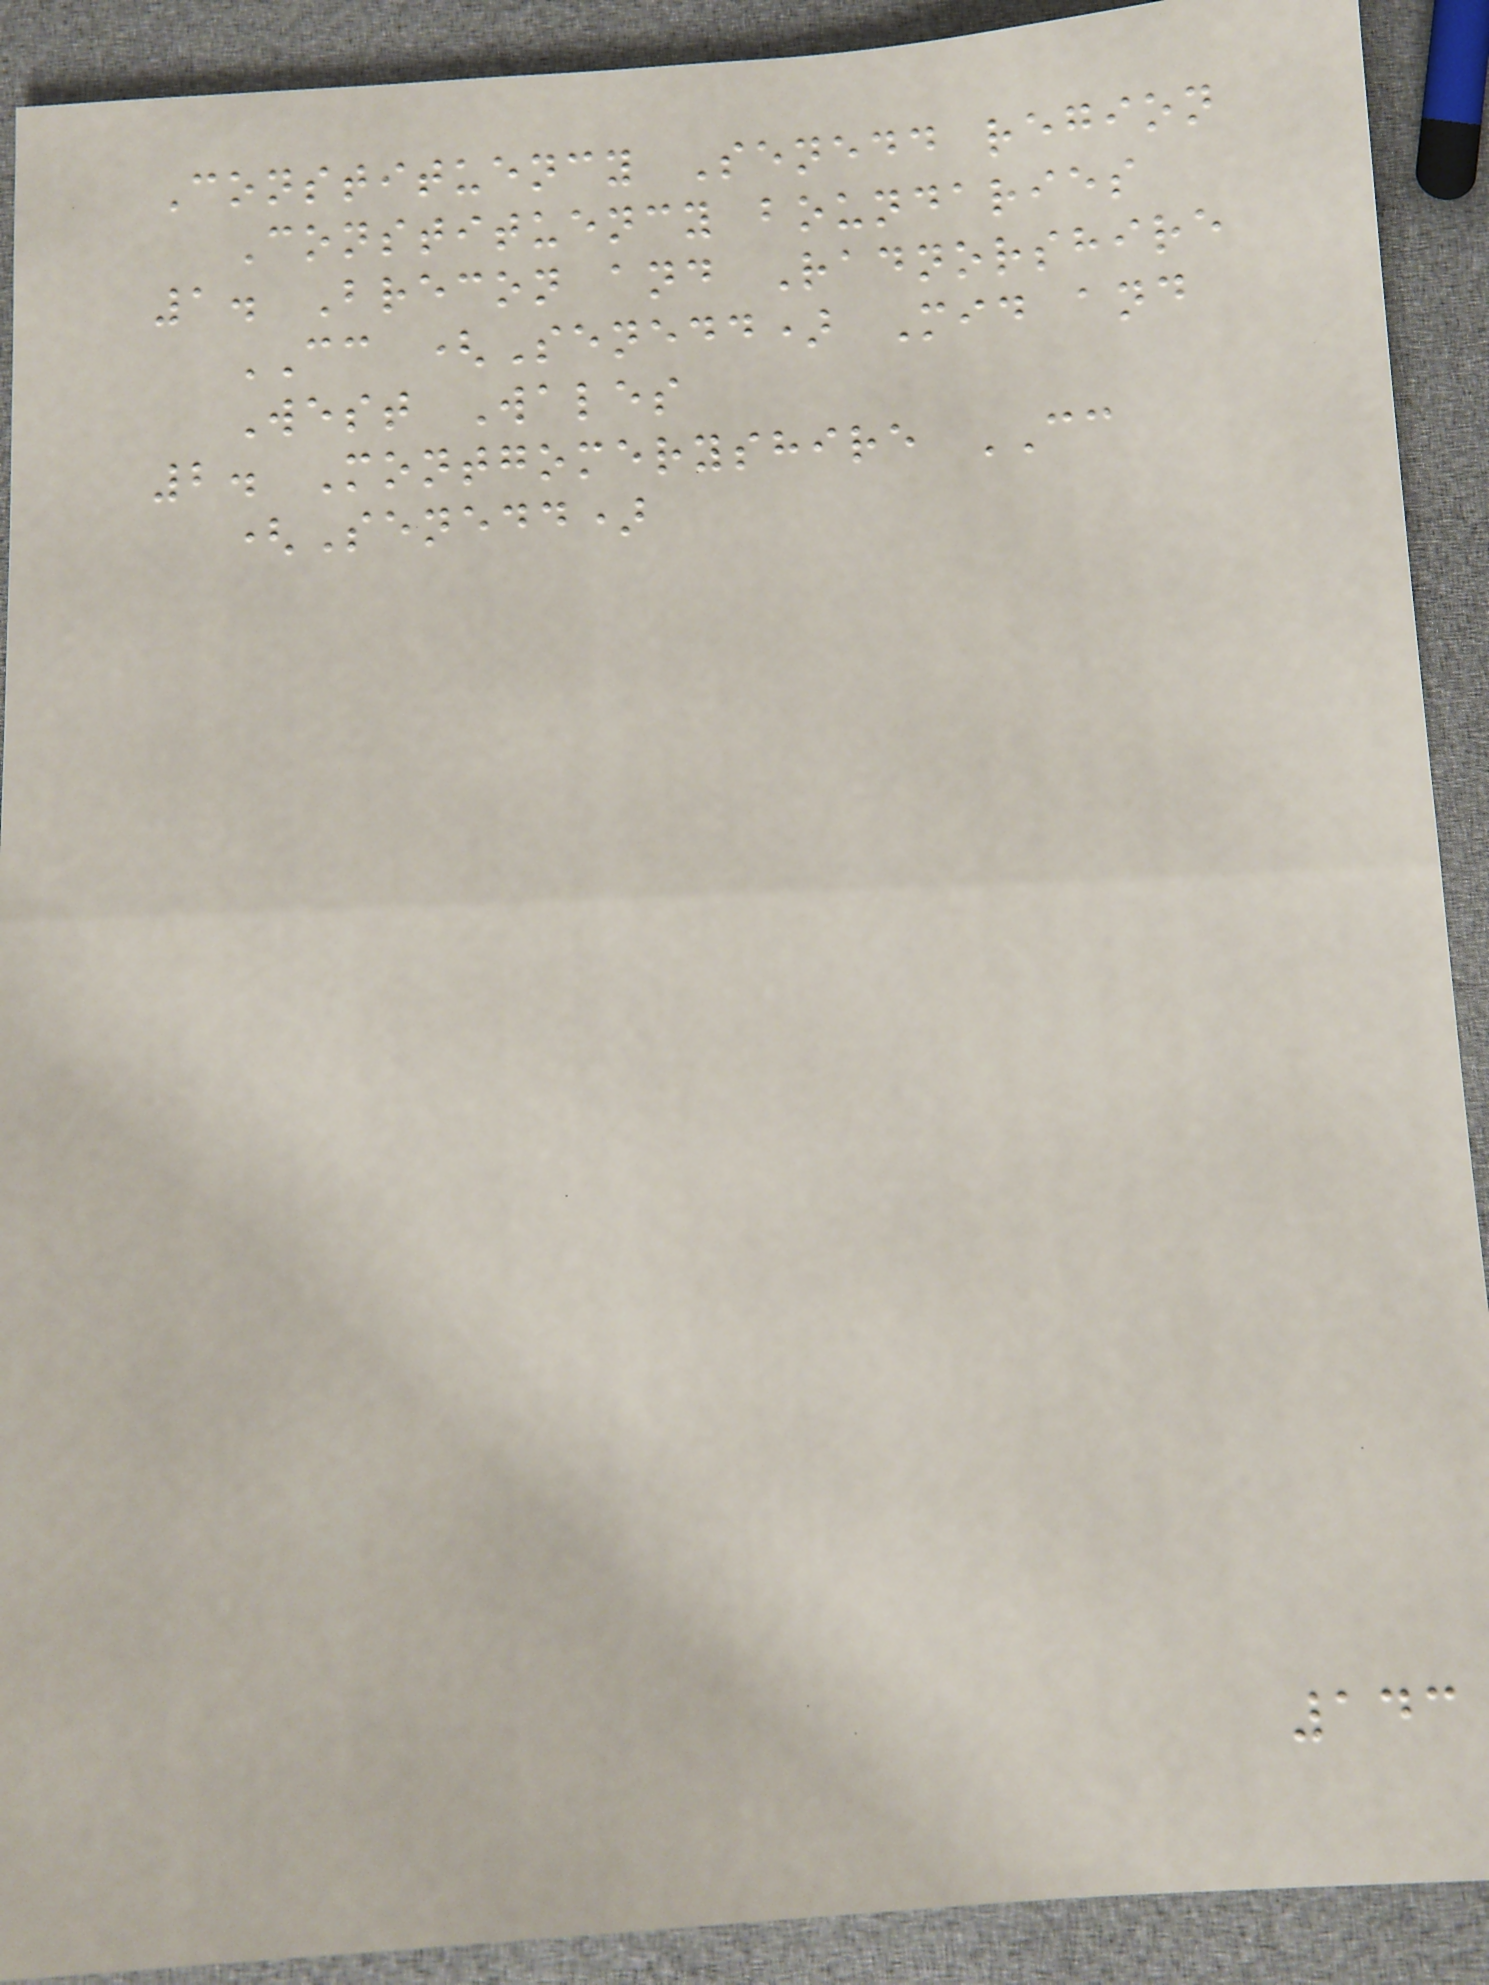Constituency Senedd region
Constituency boundaries
1. Brecon and Radnorshire
CC (Senedd) Mid and
West Wales
2. Montgomeryshire CC
(Senedd)
143
